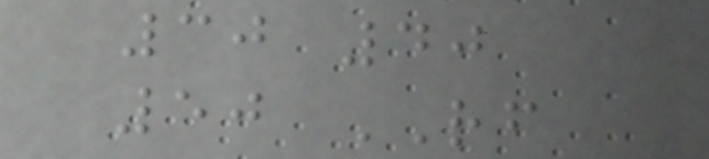30 40
50 RF
